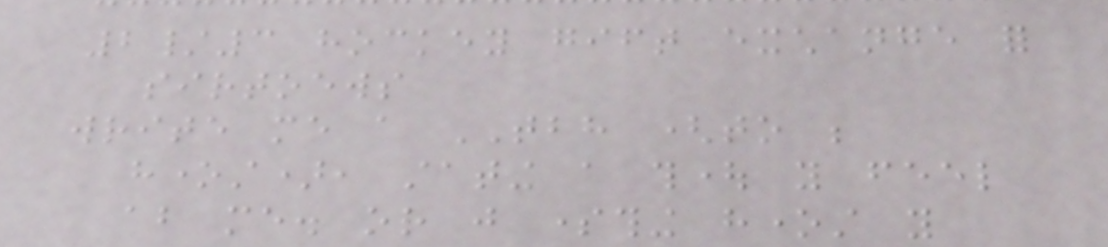2/3 hockey gift exchange for
sirtoews
write me a TBH (to be
honest), stating a thought you feel
about me. or just something honest you
